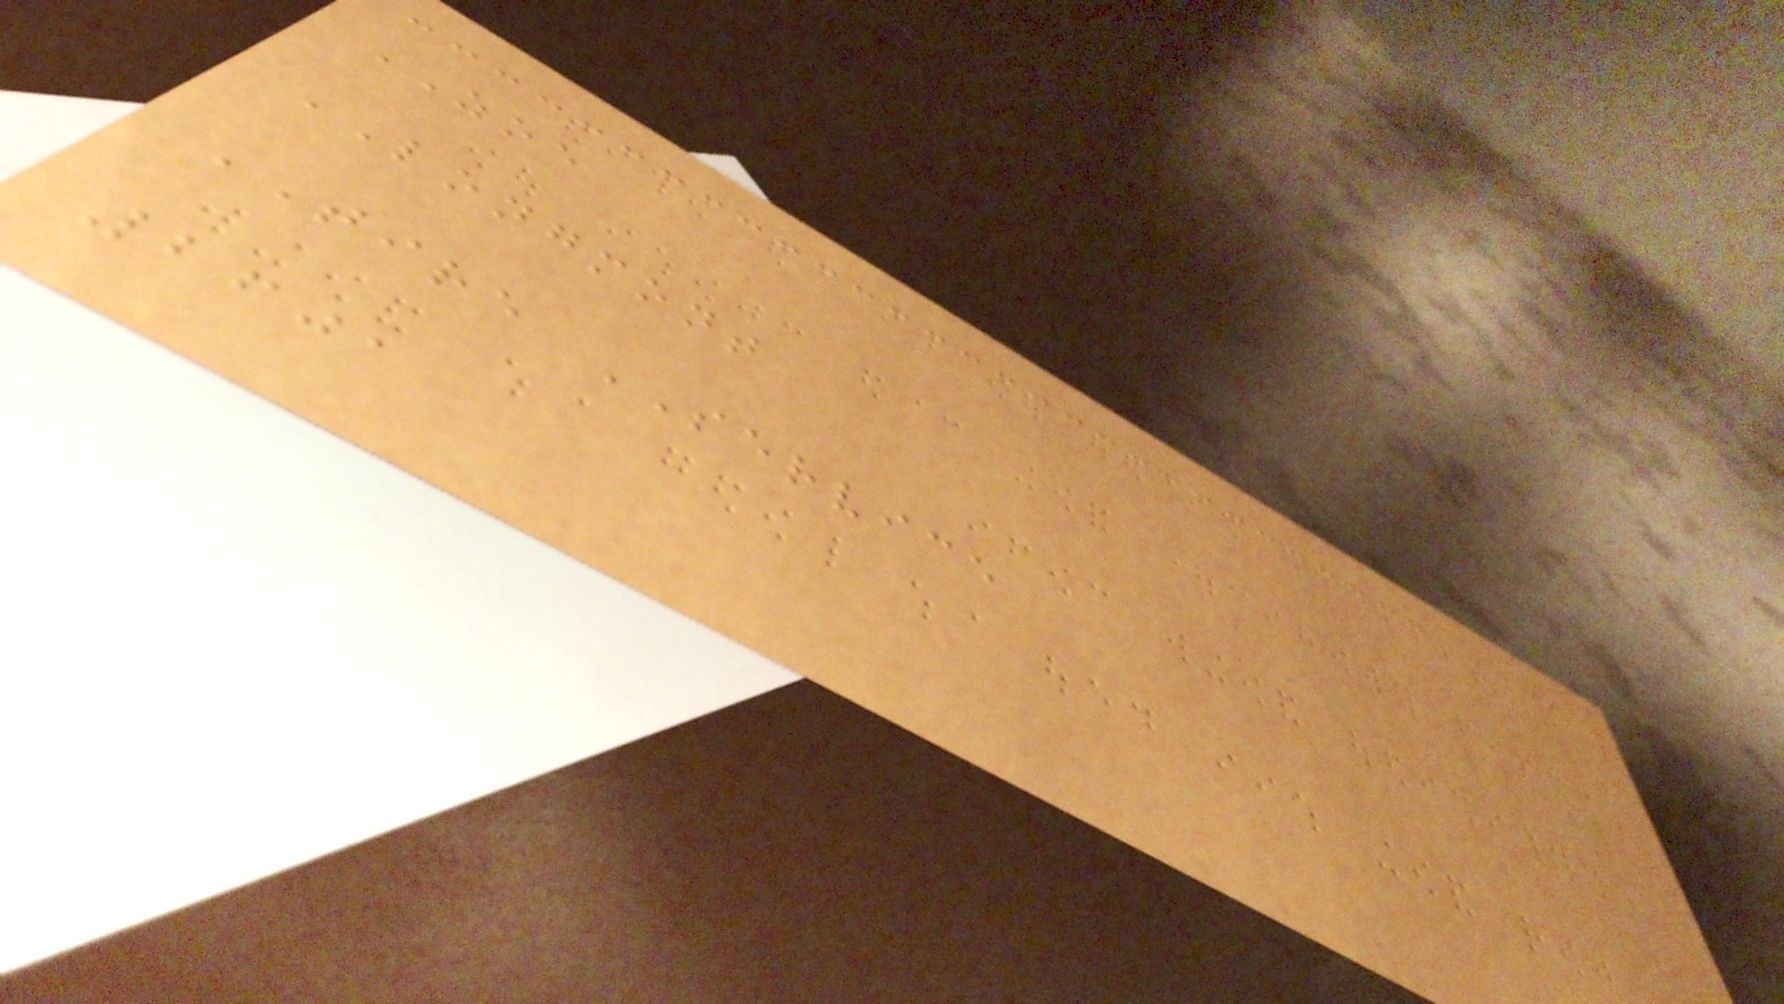ZOE
LONGMONT
TIRE SERVICE
2601
